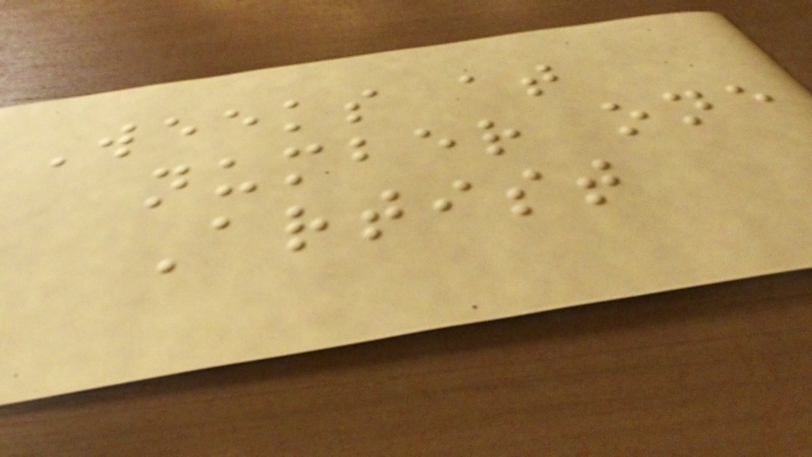Weeks at
number one
Artist
